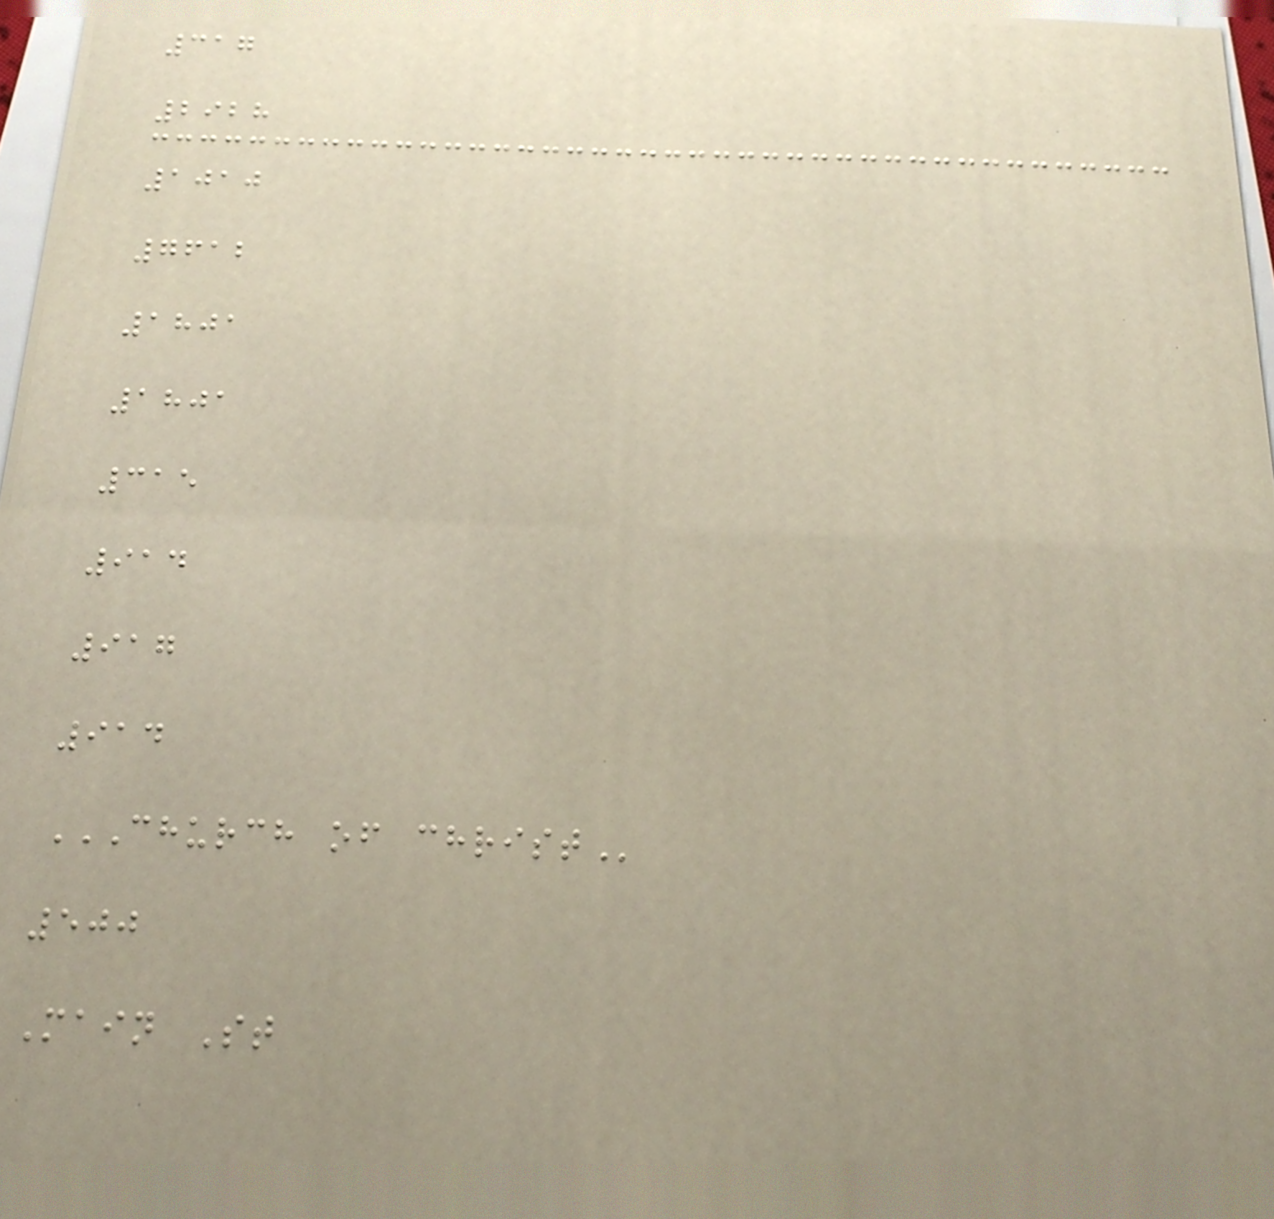317
2928
1010
7612
1801
1801
315
914
917
914
CHURCH OF CHRIST
500
Main St
